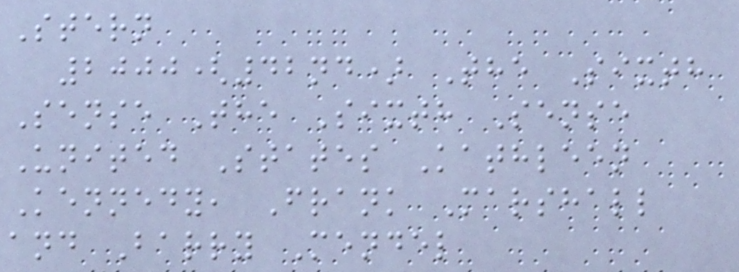Stern
2000(42nd) The Sixth
Sense The Sixth Sense
United States Kathleen
Kennedy, Frank Marshall
and Barry Mendel
